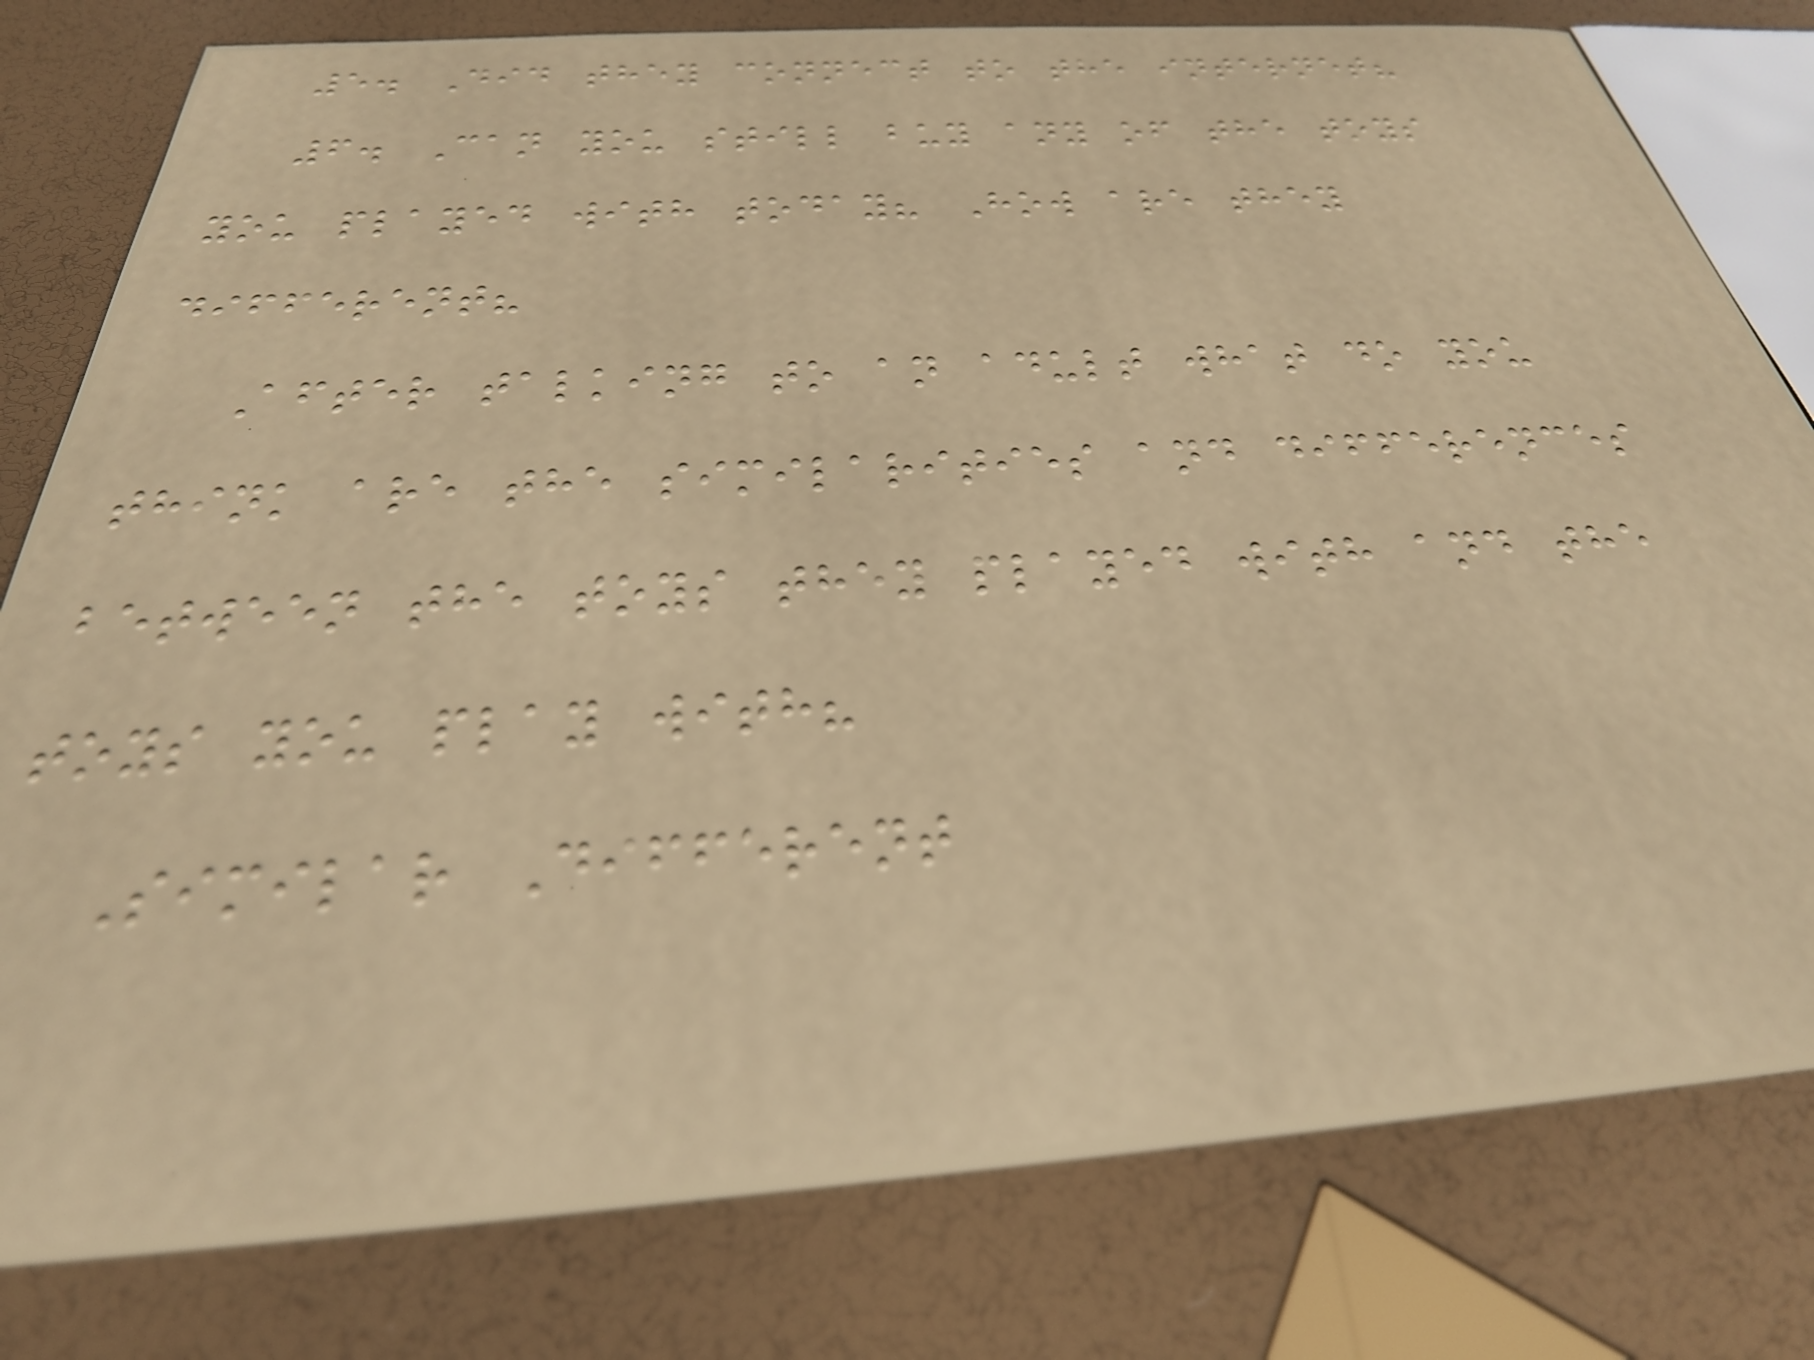5. Did they connect to the internet?
6. Can you still buy any of the toys
you played with today? How are they
different?
After talking to an adult what do you
think are the similarities and differences
between the toys they played with and the
toys you play with?
Similar Different
